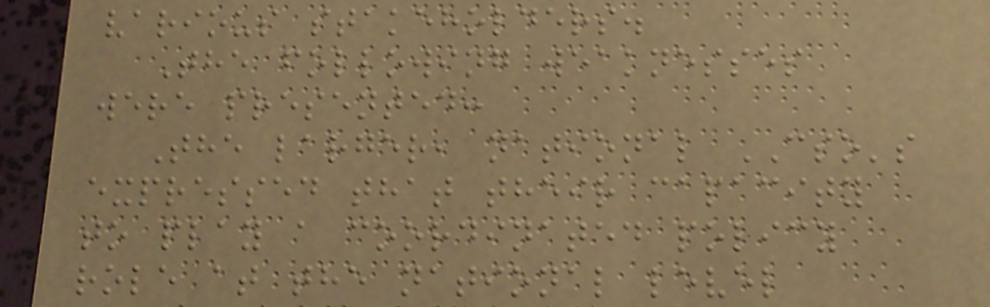various stakeholders.
The following weaknesses
were presented:
The larger, national CSO's
expressed that their capacity
to play a coordinated policy
role at the national level
